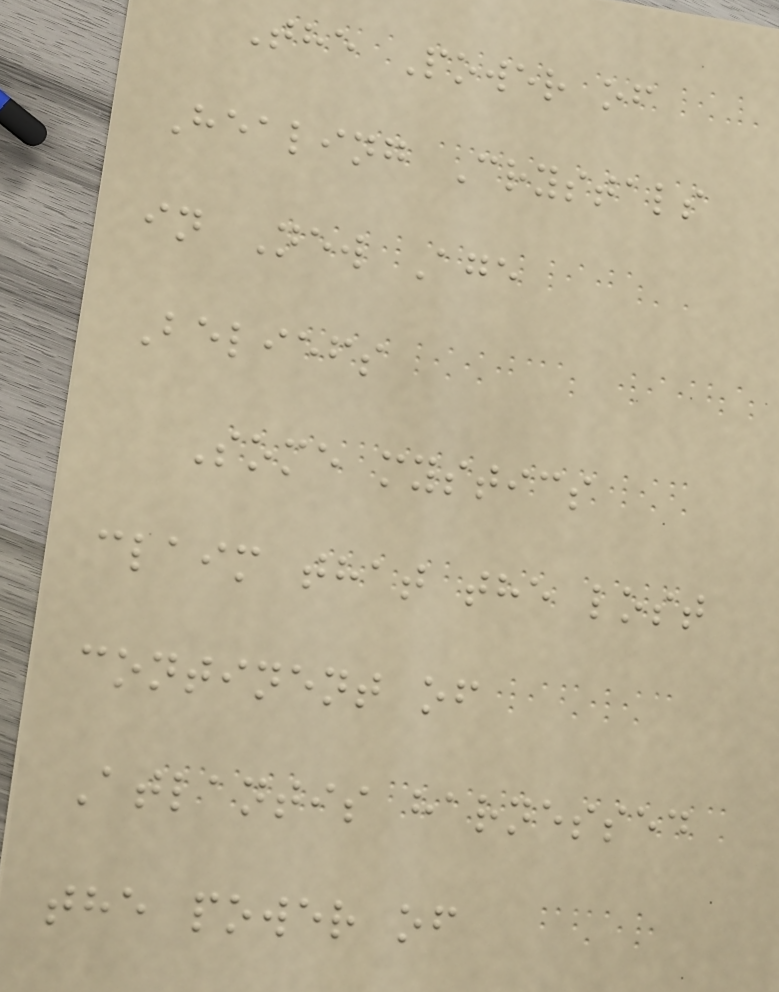The Power of
Healing Crystals
in New Age
Beliefs
Some mystics
claim that the lost
continent of
Atlantis harnessed
the power of
